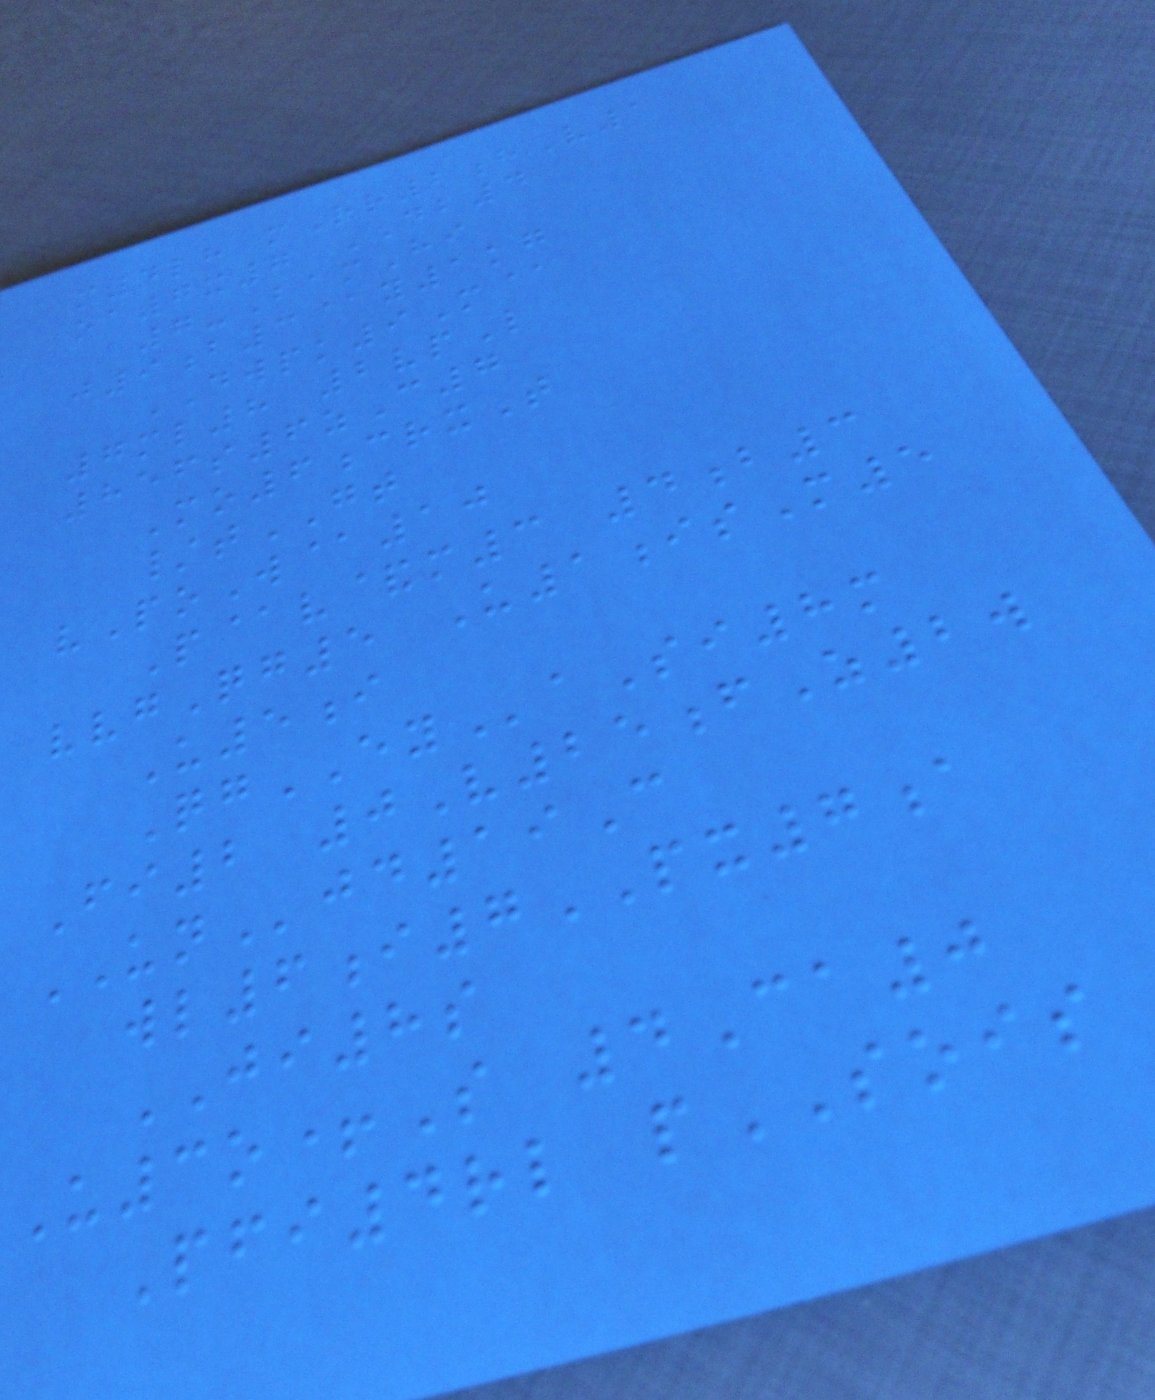m4lh mRr2hV1
oa7x7 DB4
7-BamHi
j9b3@y1kg
DWPK9M@
7ml8 2vpL
856s6zC7
Mo6crxT
/tGT
vPoW@10
P@v&m3 4b3
vvgQg5 U1isM5
U5i
QgEYaSi8m
Fi2 0V25fZ2w
UNjd19C
wl6i7PX7a
JI8s
U3o+S 4Ca0
Pfi4rl pSOIS
